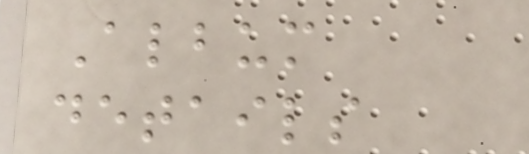Album
details
